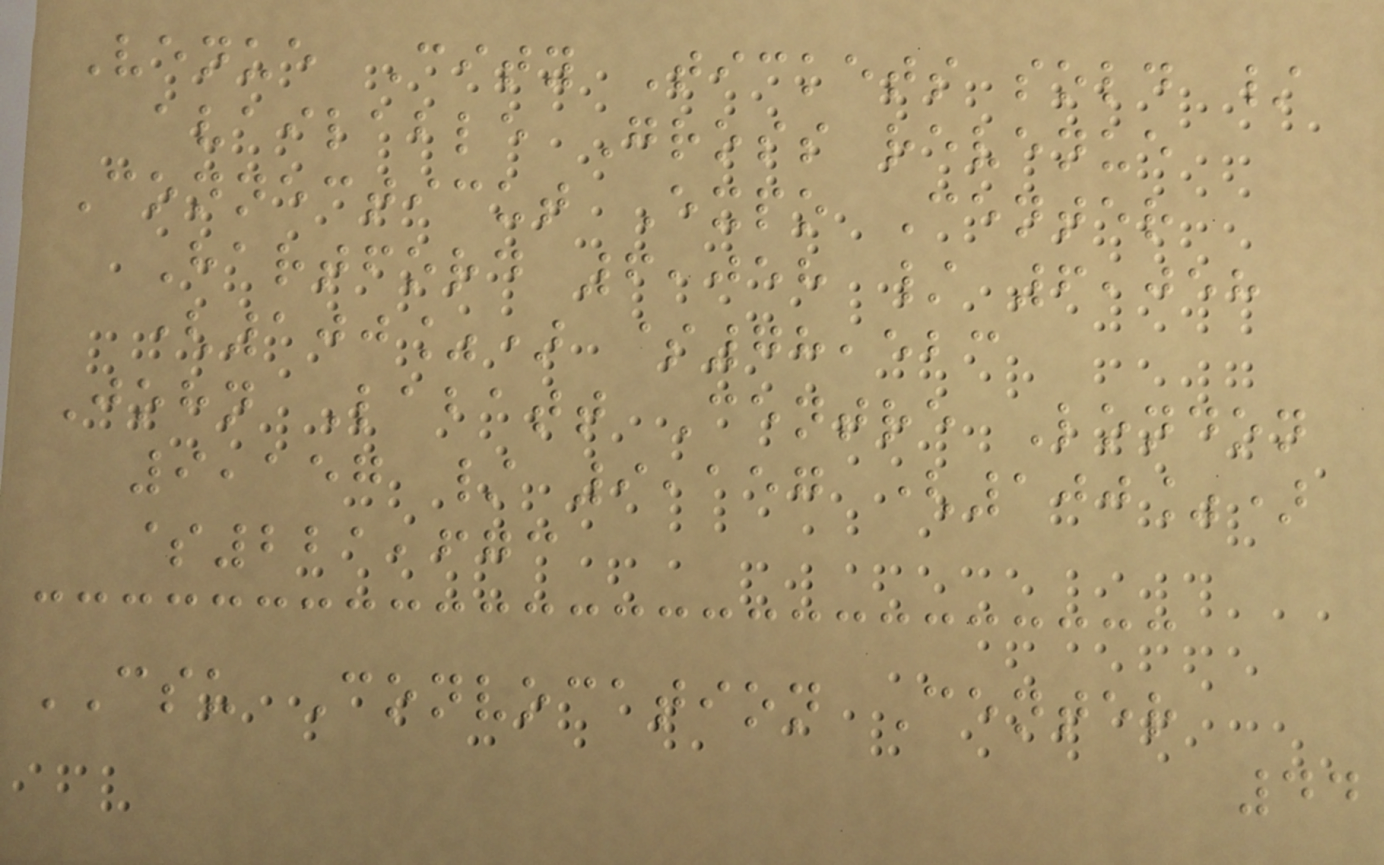Venue City Tickets sold /
available Gross revenue
Connecticut Expo Center
Hartford 6,058 / 6,058
(100%) $78,523
John Labatt Centre London
9,157 / 9,157 (100%)
$221,673
CSU Convocation Center
44
